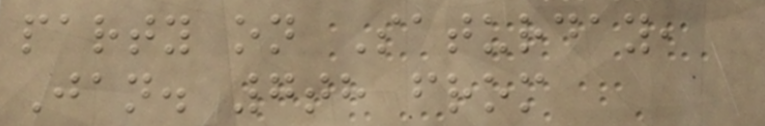party on Saturday,
Jan. 7th from
